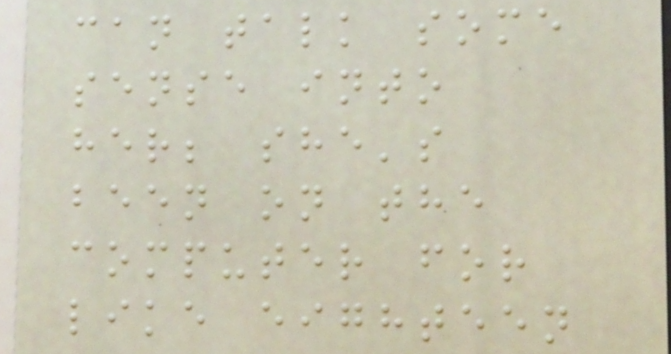can talk some
sense into
her; she's
been on the
computer for
like eighteen
